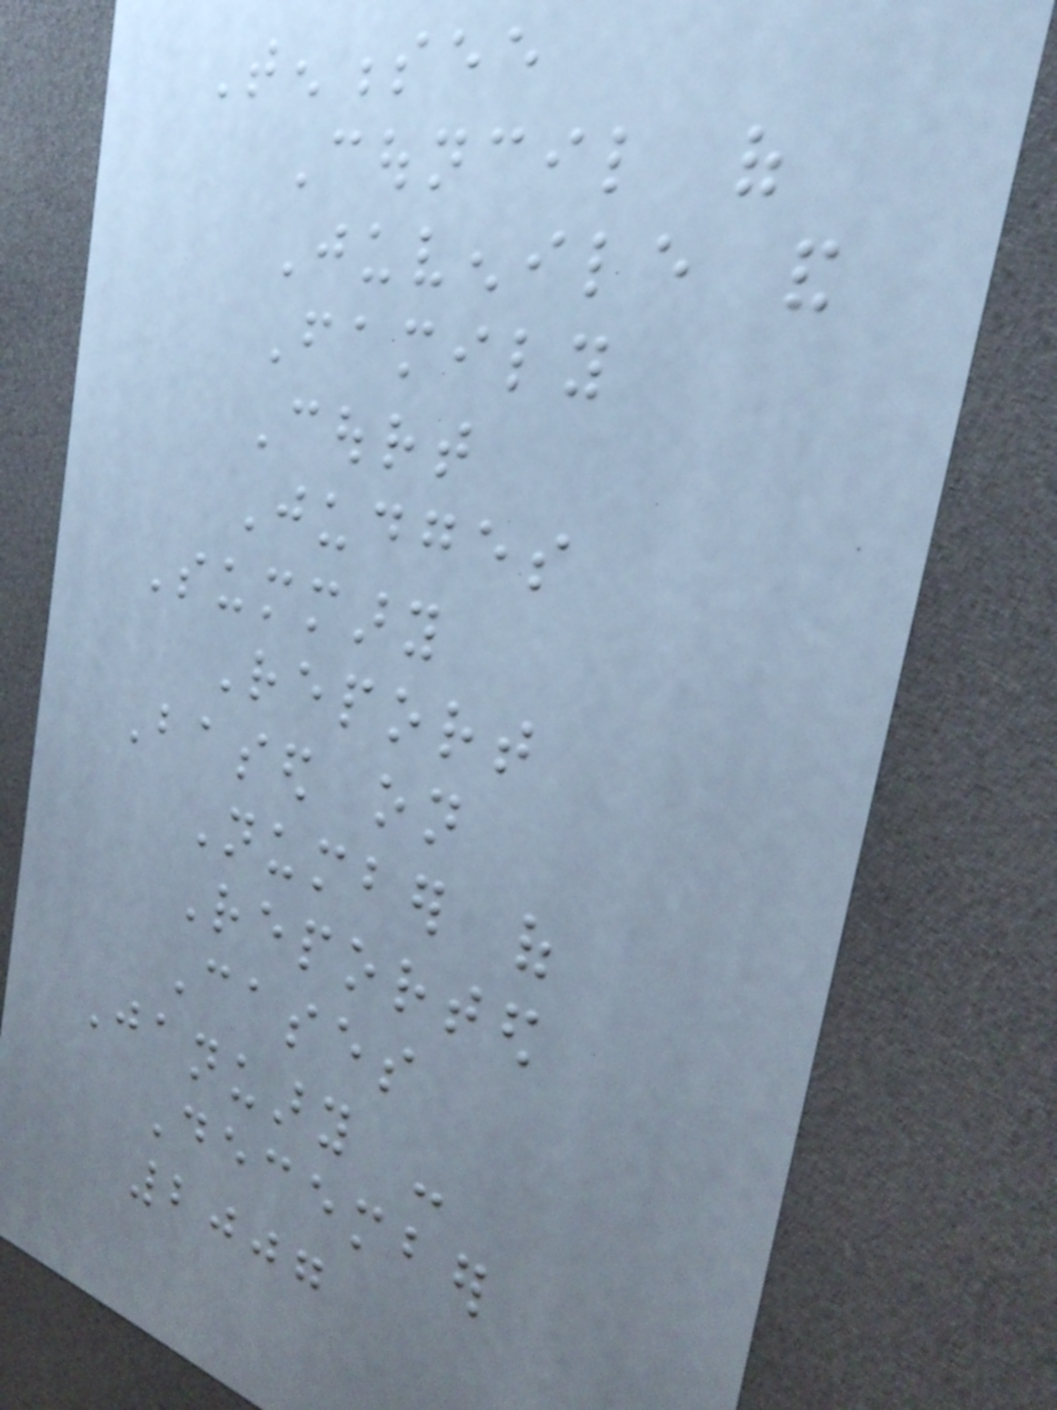Tennessee
Council of
Juvenile and
Family
Court
Judges
Summary
Report
Based on
Number of
Reported
Cases
January -
December
2007
